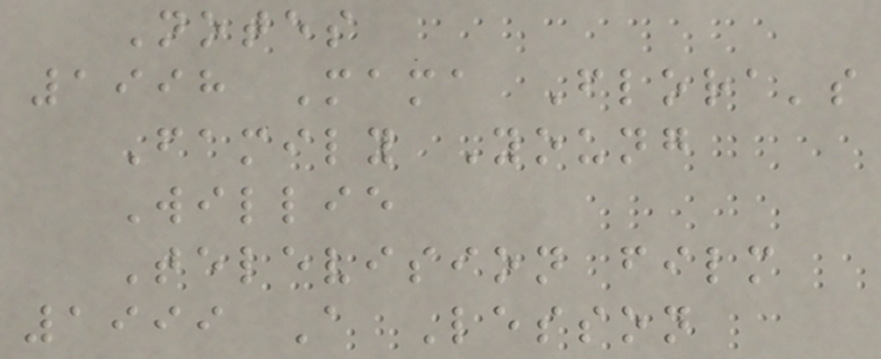Notes
1998 Mama Flora's
Family Young
Willie
Television film
1999 A Lesson
